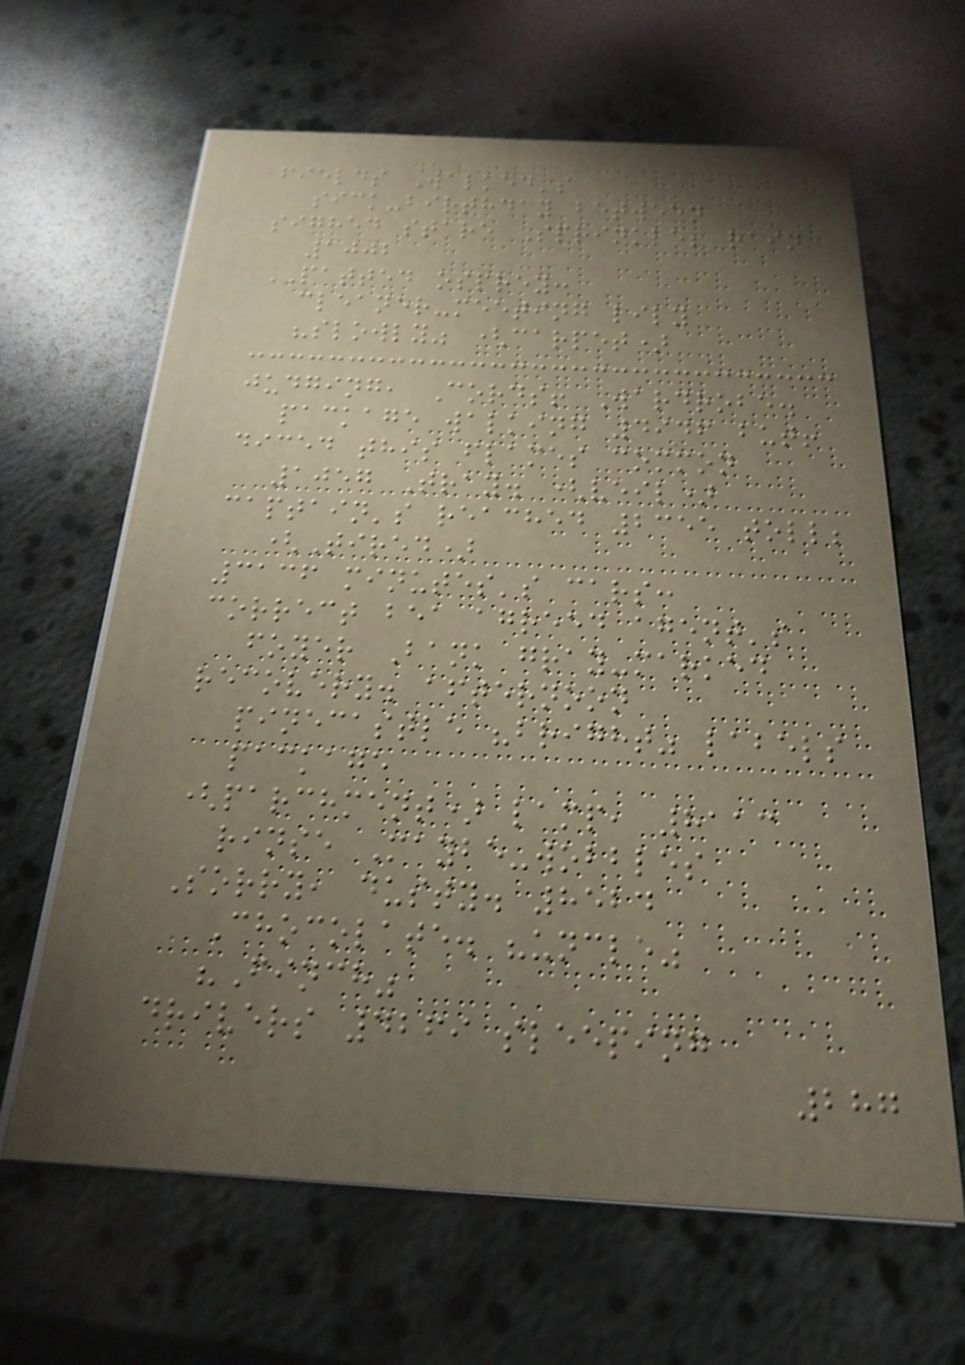fields Walked's
sick-birthday between
sighed stare Sprinkle; rain
1002
PATTED osprey:
cleaner-meeting lily
"slowly" (carpet)
judging, Cords! Wardrobe.
package walking 4946 but!
diced this flames common
1057 Tray. (veil)
captain's reached 2355 toll;
(Tired)
3136 minutes's cars:
correct bea agreed agent's
foyer Bank gray-marked
recovery. afternoon
pinecastle "bright" labels
package
(parchment) lamp, 8113
rinse Maybe-wobbles
Sorry, dusty. 8524
Chocolate. "uncle"
"Finch"
drivers 4269 sleeping
287
